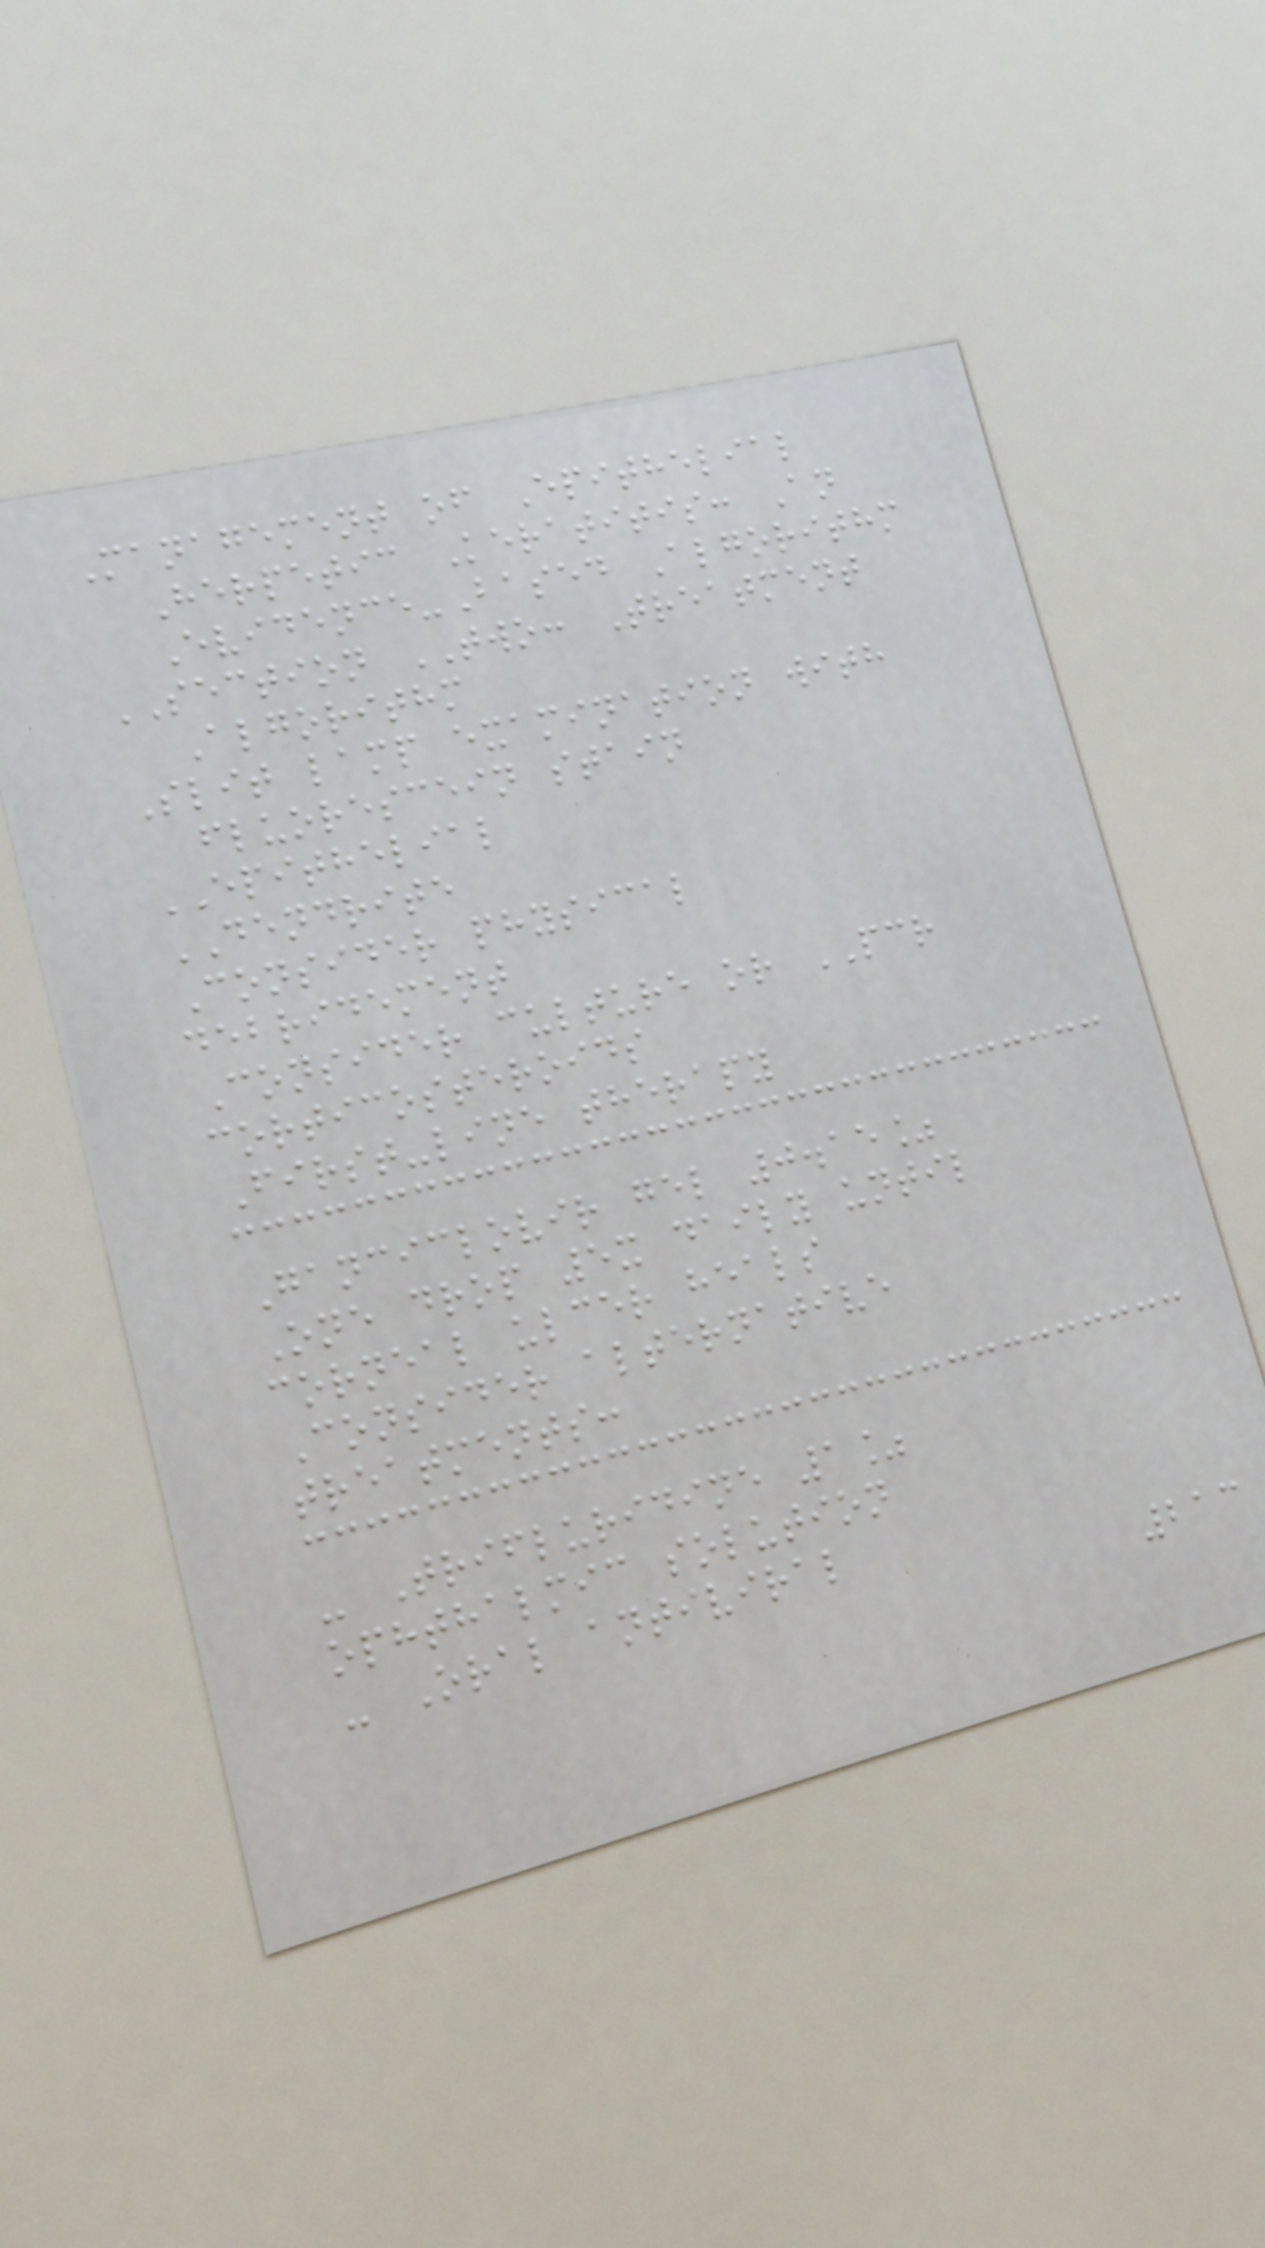Management of Epithelial
Herpetic Keratitis: An
Evidence-Based Algorithm
SECTION TWO: Treatment
Algorithm
Slit lamp examination with
fluorescein stain
EPITHELIAL
DENDRITE
Consider physical
debridement
Consider culture or PCR
corticosteroids
First-line therapy
Ganciclovir gel 0.15%
One drop 5x daily until
corneal ulcer heals
Consider alternative
treatments:
- Trifluridine 1%
ophthalmic solution
- Oral antiviral
213
